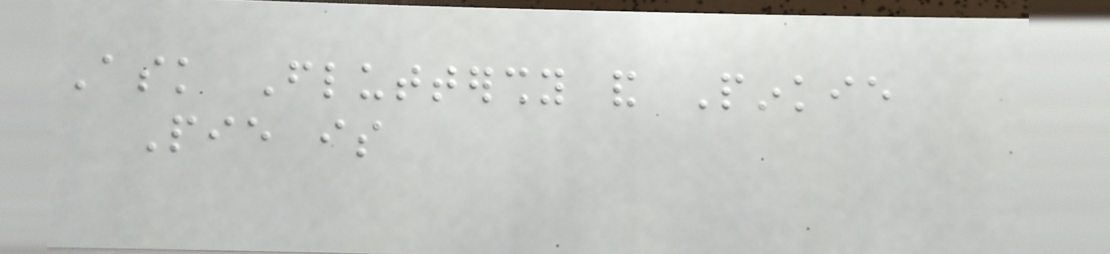Ask Fluttershy and Pinkie
Pie is
